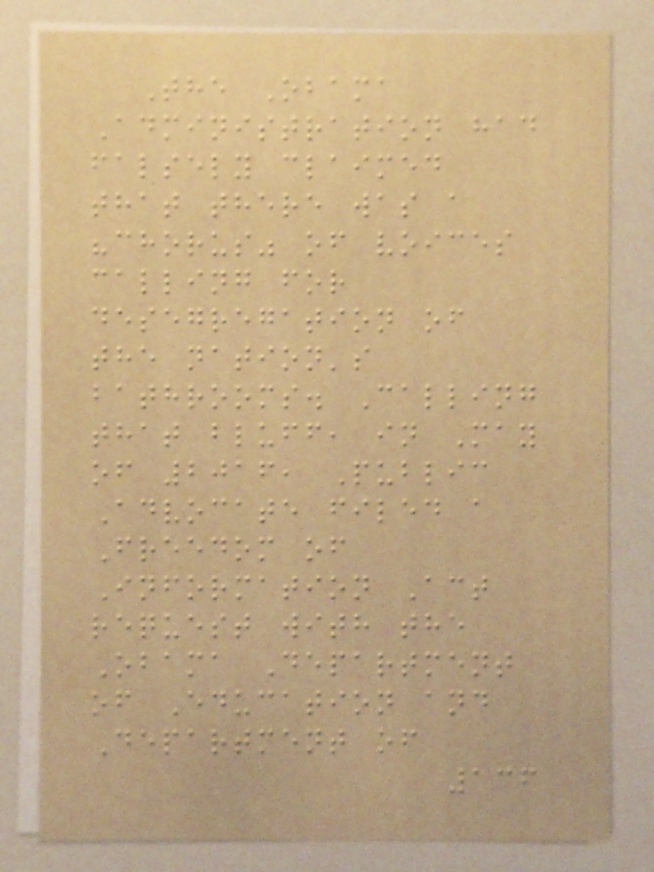The Obama
Administration had
falsely claimed
that there was a
"chorus" of voices
calling for
desegregation of
the nation's
bathrooms. Calling
that bluff, in May
of 2016, Public
Advocate filed a
Freedom of
Information Act
request with the
Obama Department
of Education and
Department of
136
